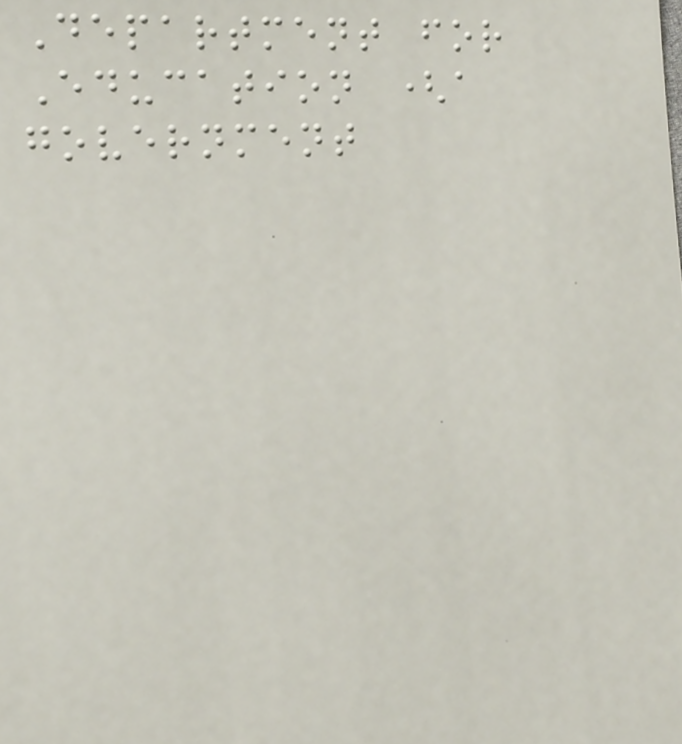Department for
Education (a
government
